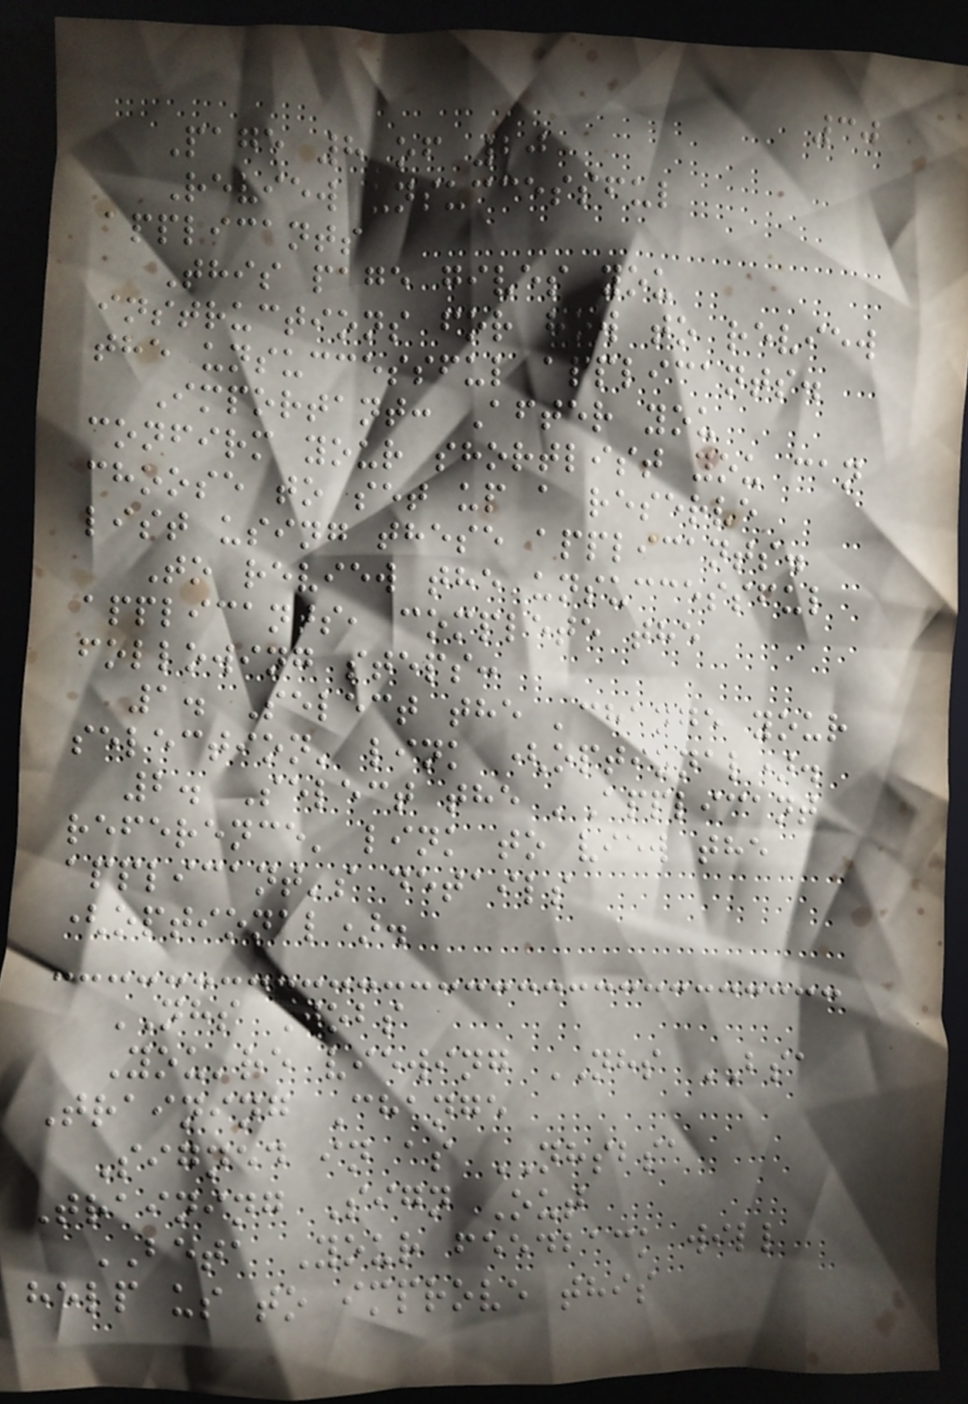30
Page 8 of 20
Review unsuccessful
applicants
This page gives you
instructions for how to review
the unsuccessful applicants.
Important: After you
confirm your shortlist you can
choose to set up a reserve
list using these applicants.
To review the unsuccessful
applicants, complete the
following steps:
1. Select the 'change your
selection' link (optional).
2. Select the 'Applicant
reference' link to view the
applicant's details
(optional).
NHS Jobs
You're viewing NHS BSA
Training Change
Signed in as NHSBSA
Training Sign Out
BETA Your feedback will
help us to improve this
